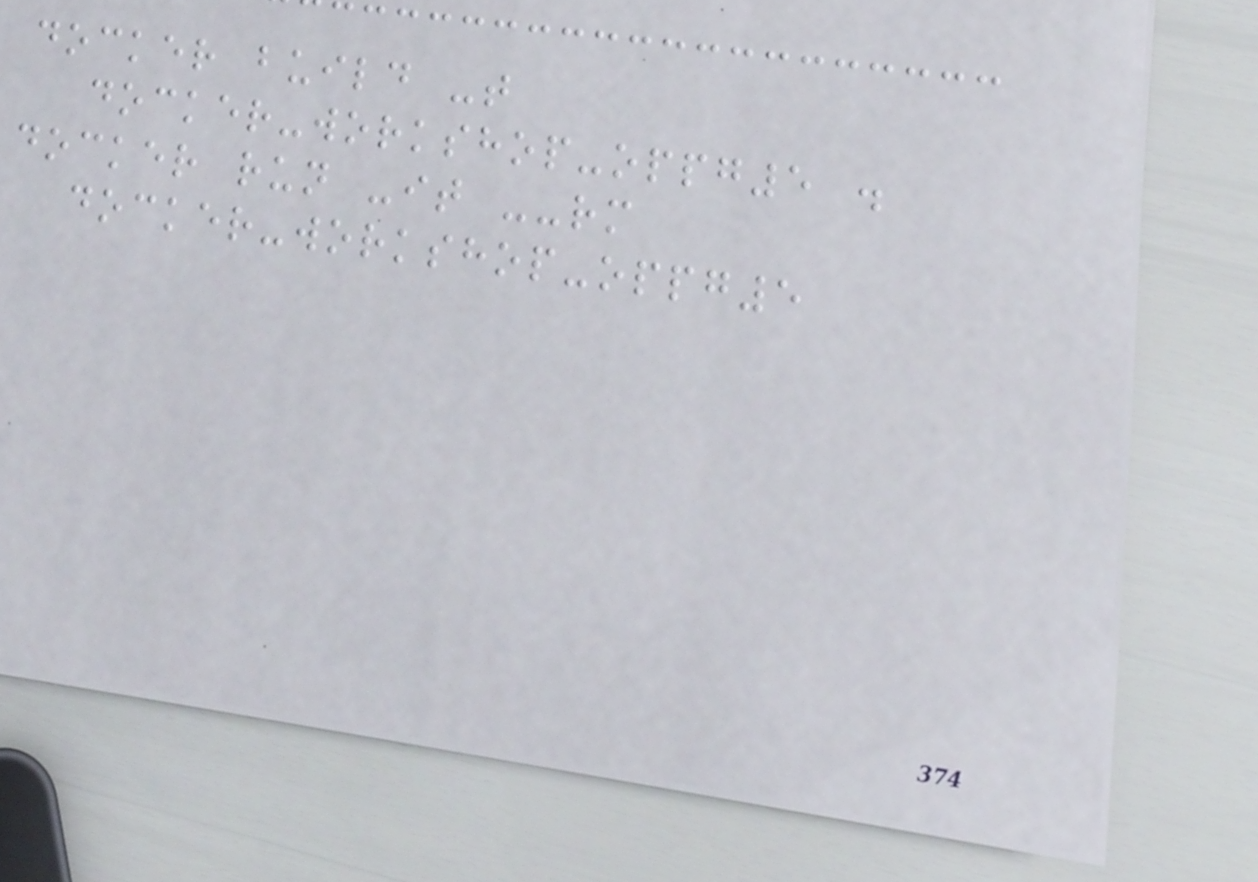docker build -t
docker-workshop-oppg5 .
docker run -it --rm
docker-workshop-oppg5
